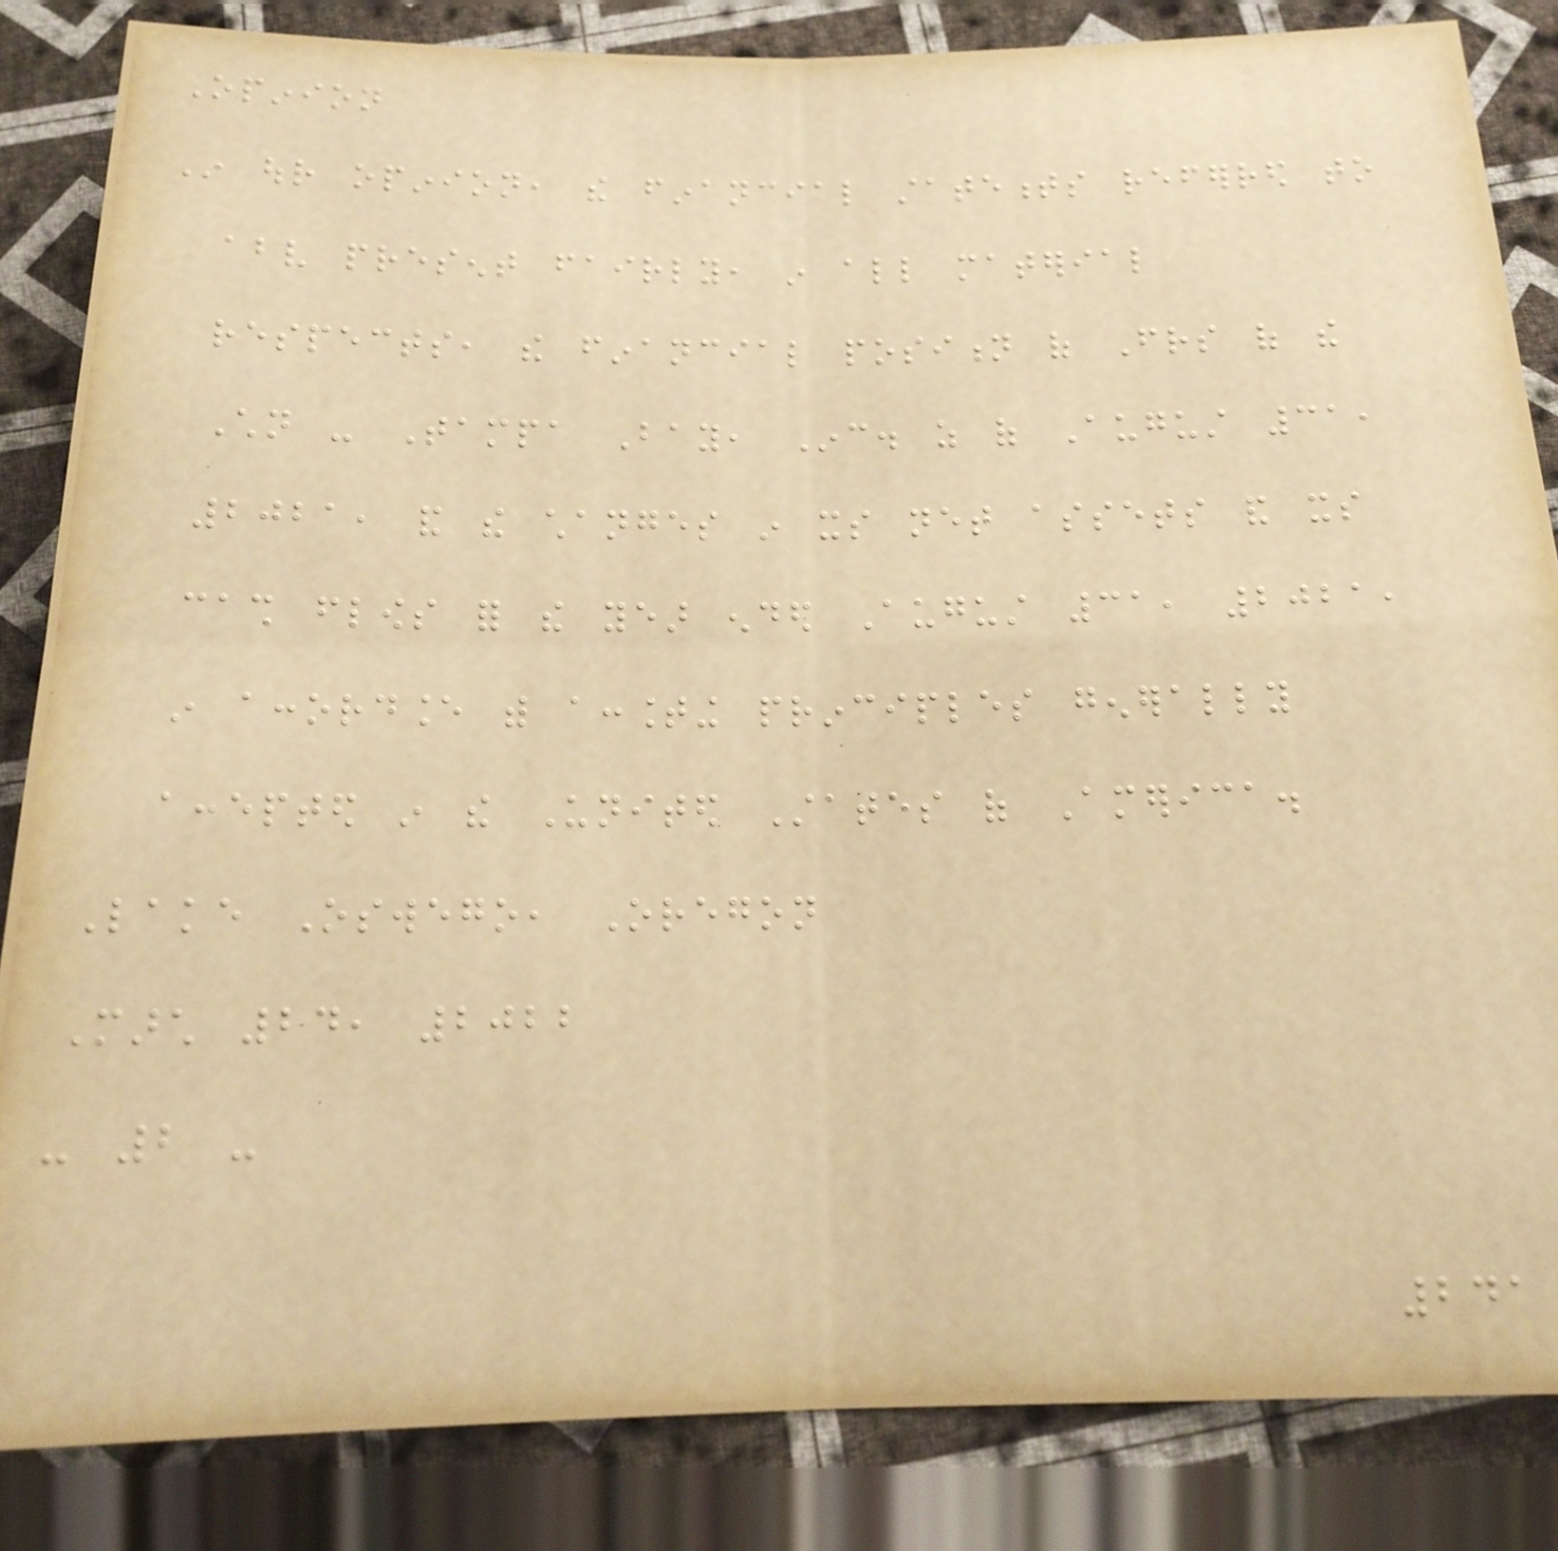Opinion
In our opinion, the financial statements referred to
above present fairly, in all material
respects, the financial position of Friends of the
Children - Tampa Bay, Inc. as of August 31,
2021, and the changes in its net assets and its
cash flows for the year ended August 31, 2021,
in accordance with accounting principles generally
accepted in the United States of America.
Lake Oswego, Oregon
March 24, 2022
- 2 -
241
